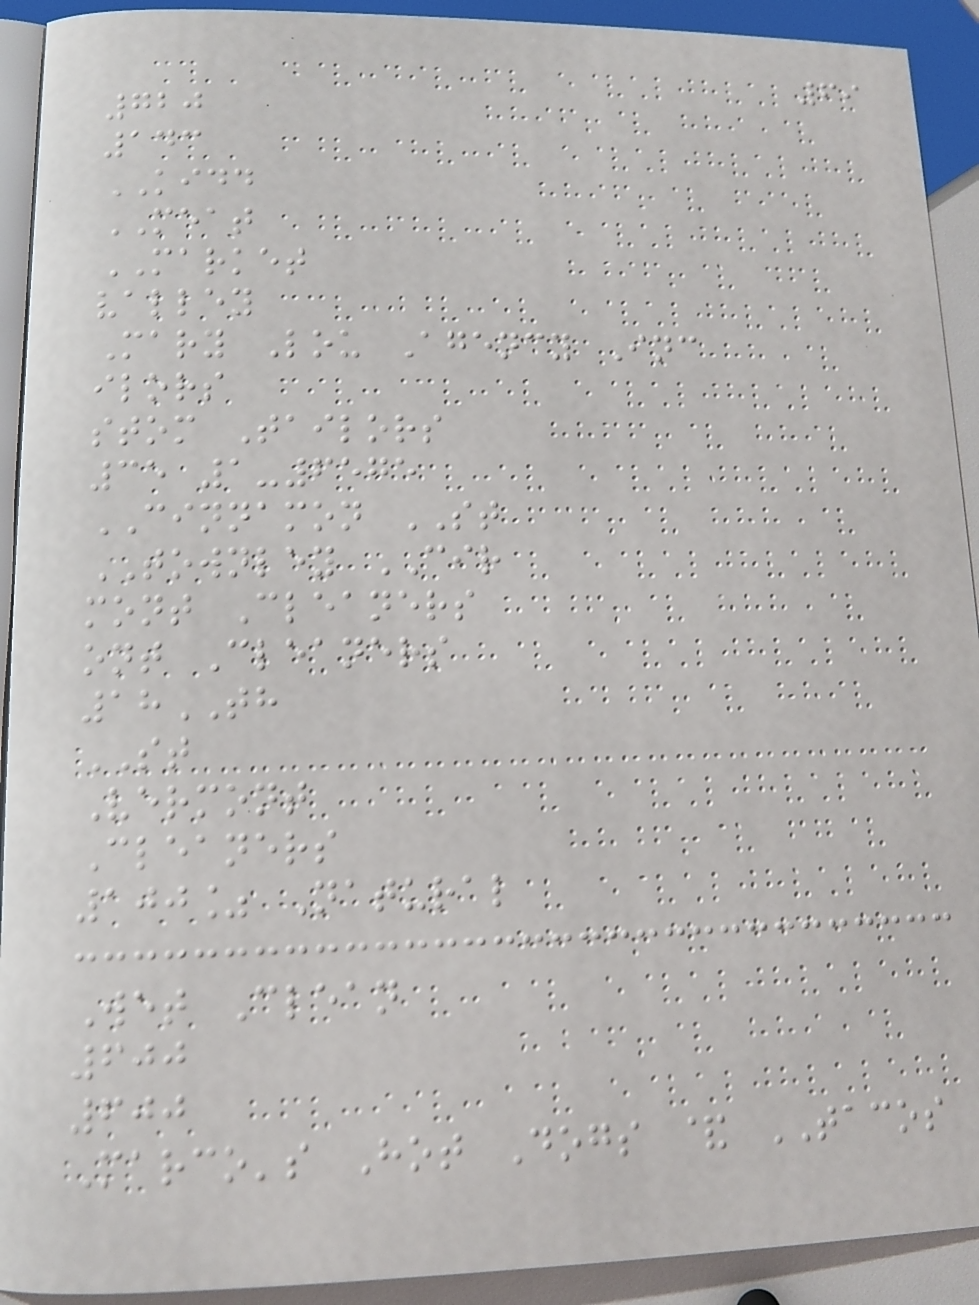69
720
143
KIDD
MEAT
MARKET
valley
Mary Lou Agency Inc
ilors
stom Tailors
35 1-6575
CINNAMON ST
TOWNLEY CIR
mont Cleaners
ont Cleaners
18TH
ST
Vermont
Cleaners
100% Natural
Wet Clean
600
600
Marco's Hot Dogs & TACOS
